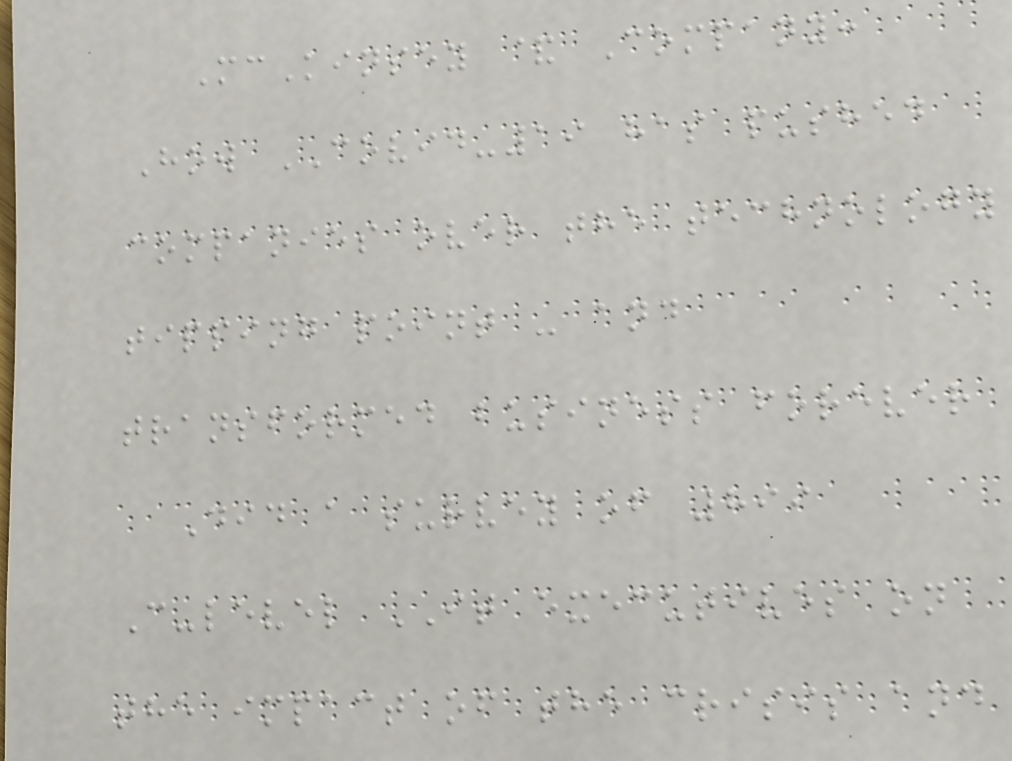McKinsey & Company:
How COVID-19 has pushed
companies over the technology
tipping point - and
transformed business forever
Did a survey of 899
C-level IT executives on
the impact of the crisis and
